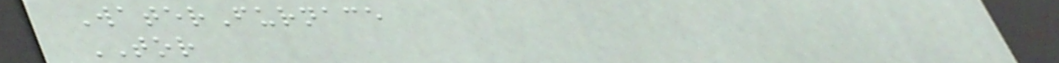WaterFurnace
TOR
